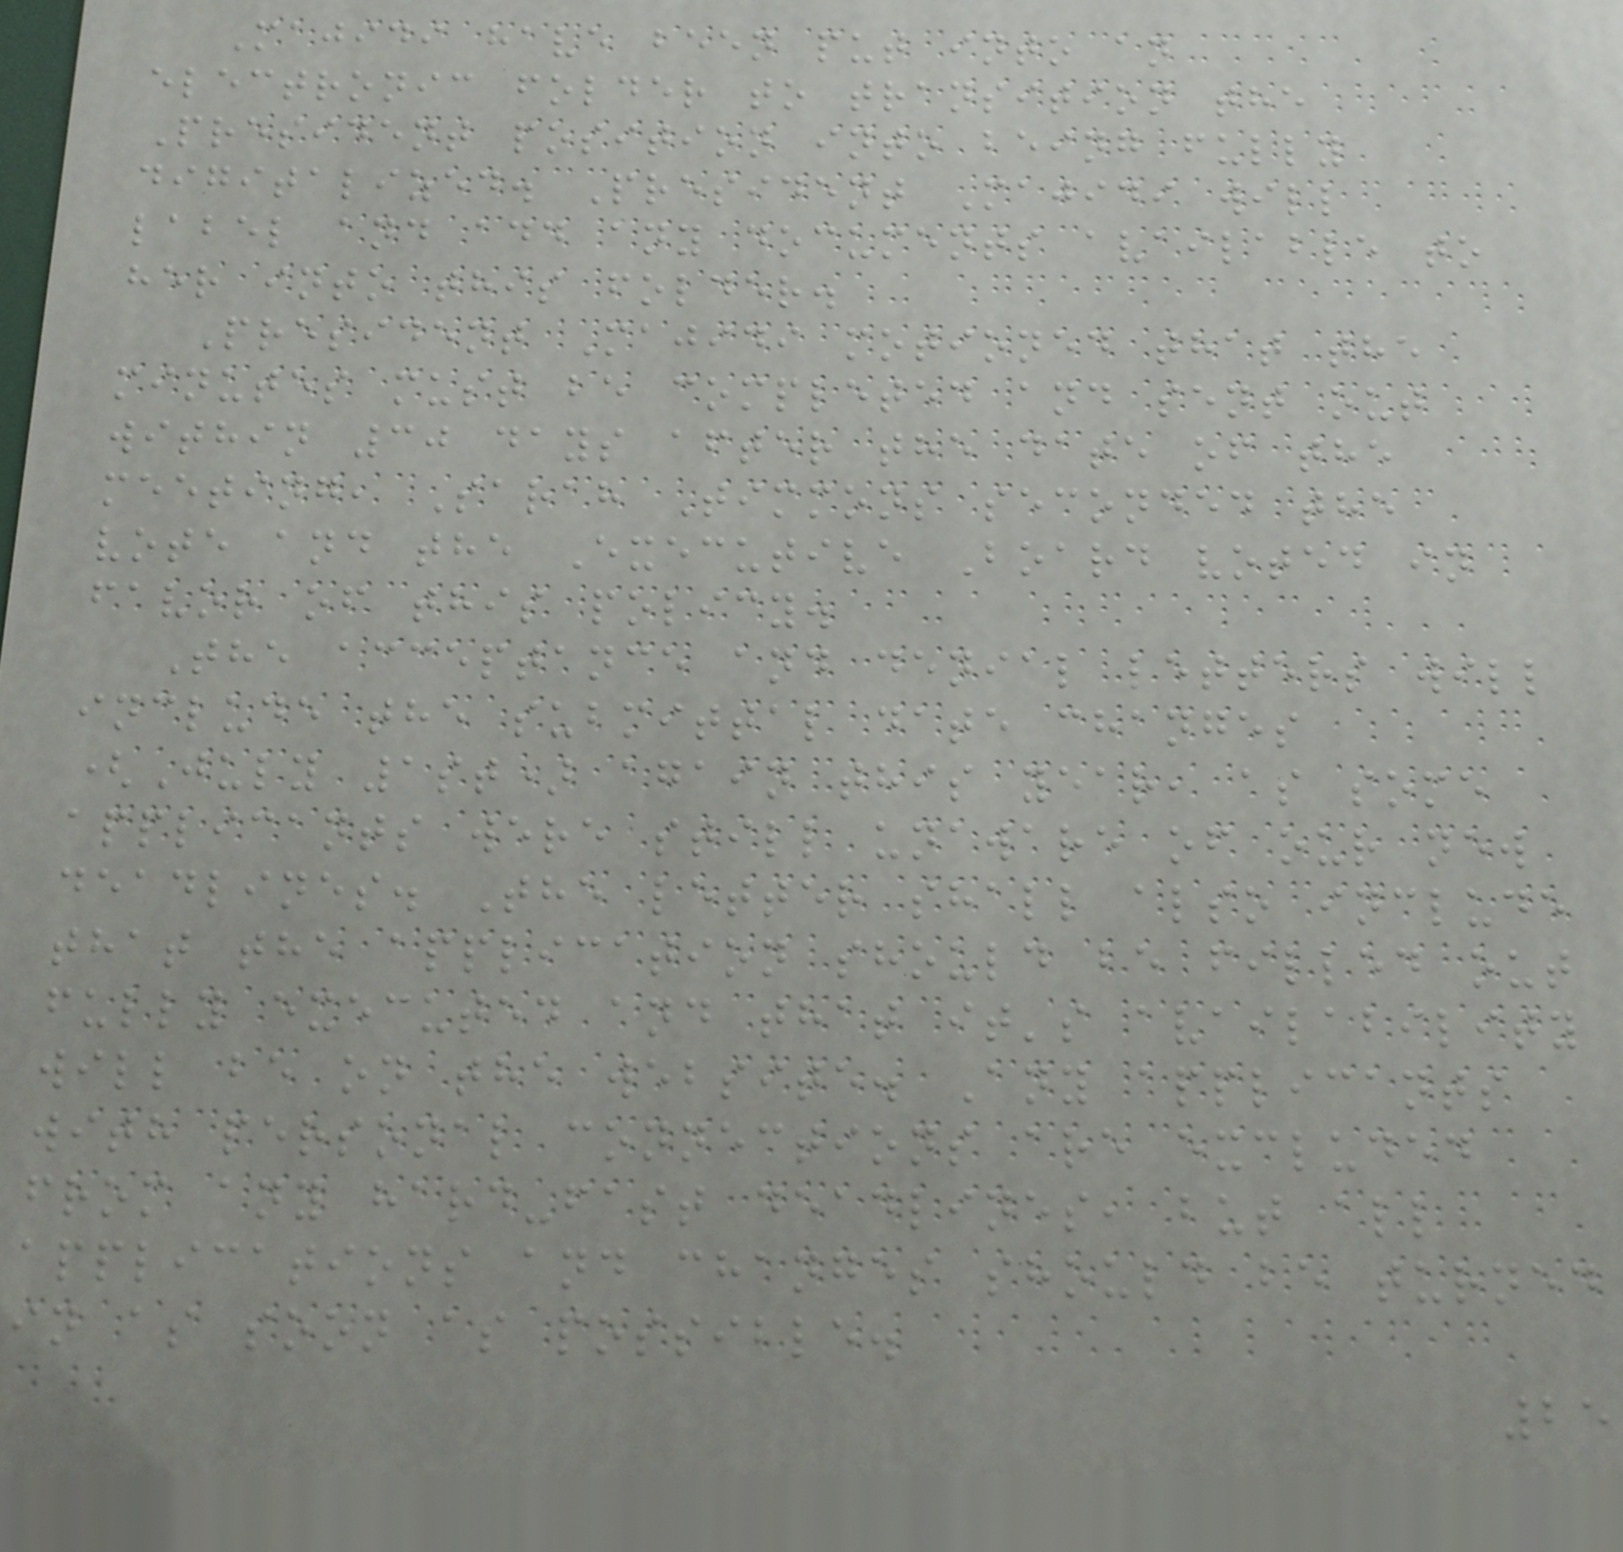Majidi have been put into an
electronic folder to transition the
President position into being fully
digitalized. President Majidi will
label and add any documents available to
her into this folder.
President Majidi motioned that the
minutes must be completed and sent out
within 30 days after the date of the
meeting, Sarah Timmons seconded the
vote and the Executive Board voted in
favor of this policy.
The acceptance and denial letters will
include the submittal date changes
(July 1st) again this year, as some
applicants were still unaware of our new
deadlines. The letter shall also include
that the application should be filled out
fully executed and that it's availability
will be on the website. Any applicants
with personal connections are excluded
from any hard-fast deadlines, but all
applications and changes should be turned
in as soon as possible.
25
